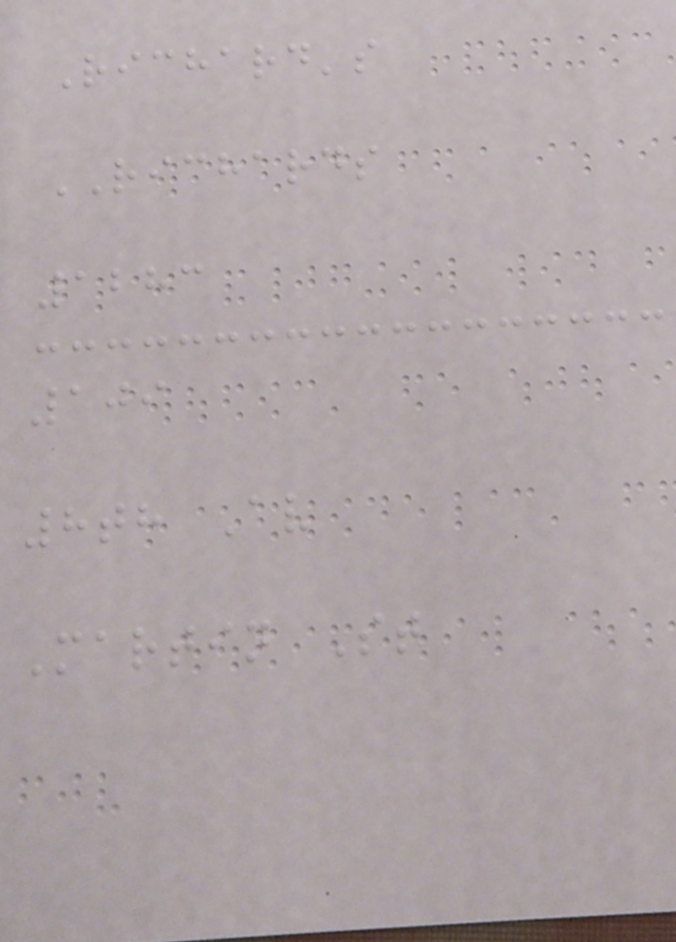Richard's
RICHARDS
1283
109
8th Av
Martin St
